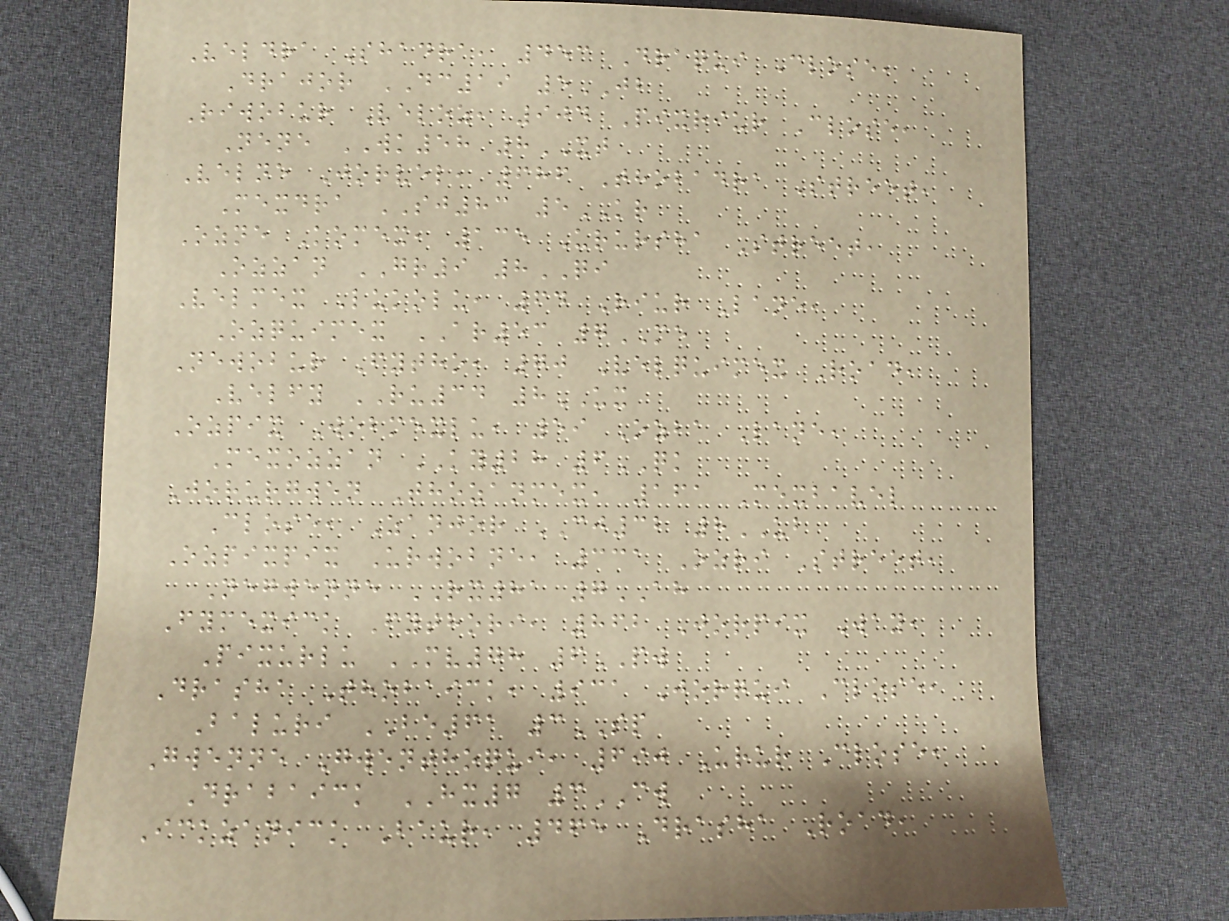Veldra Shadra, 453 Draqui Close,
Drajor DC19 5JB
Riwobur Veloz, 904 Pixriur Close,
Nene WK58 8XT
Velne Jorvel, 686 Thobadra Street,
Mexdra SJ83 5KR
Ozne Komex, 135 Urursha Street,
Ozzan GR9 8QI
Velmex Lukolu, 64 Riur Lane,
Ozquimex AR53 7ME
Newobur Fytho, 70 Velquimex Road,
Velfy RU34 8UX
Ozpix Wobmexlu, 59 Ozba Lane,
Mexozzan KY28 6QK
Jorurgwen Thozanmex, 161 Mexbavel
Close, Zanjor CJ32 8UB
Ozpixpix Urwobne, 331 Ozri Street,
Negwenne RX81 7AH
Fymexick Fythori, 862 Jorpix Way,
Pixurlu MV78 6PW
Drasha Thobaick, 931 Jorqui Close,
Baluri BE61 3SP
Gwenne Gwenthoqui, 690 Urur Close,
Drabaick HX7 3CW
Ickzanick Baur, 465 Drasha Road,
